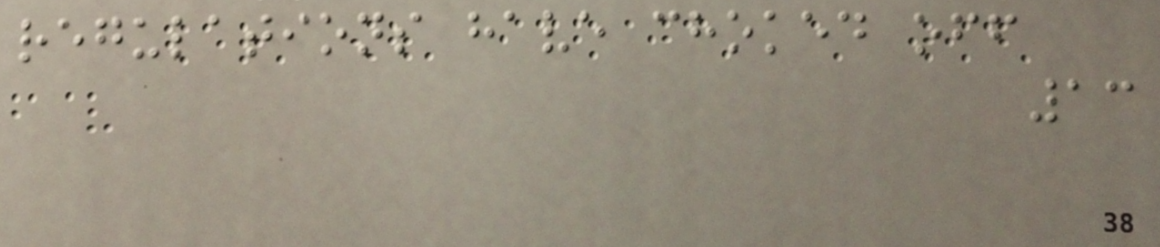regulations have choked off
13
